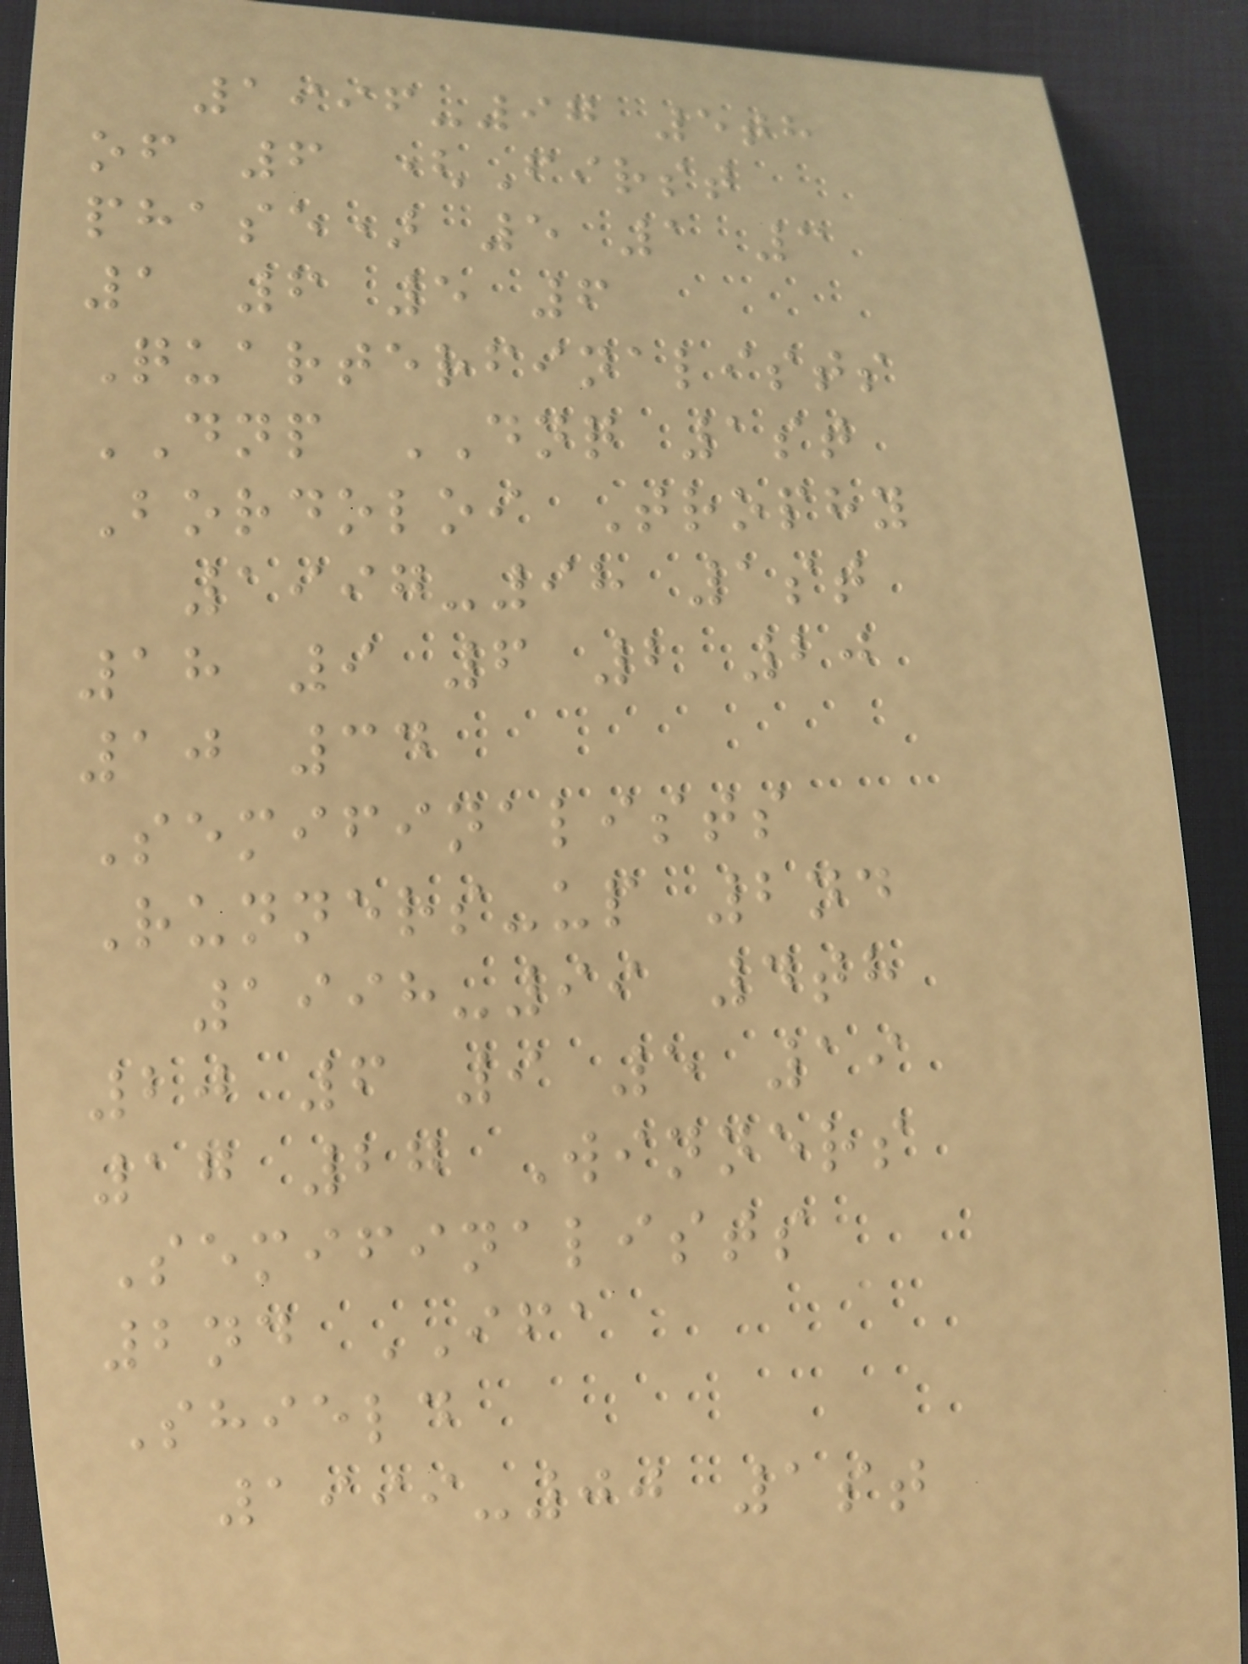1996-97 5th
of 6 (First
phase) 5 1 3
1 6 5 6
Quarterfinalists
DNP DNQ 1st
Bordoloi Trophy
1997-98 1st
18 9 6 2 20
10 34
Semifinalists
Runners-up 2nd
1998-99 4th
20 6 9 5 19
17 27 Winners
Semifinalists
2nd IFA
Shield
1999-00 1st
